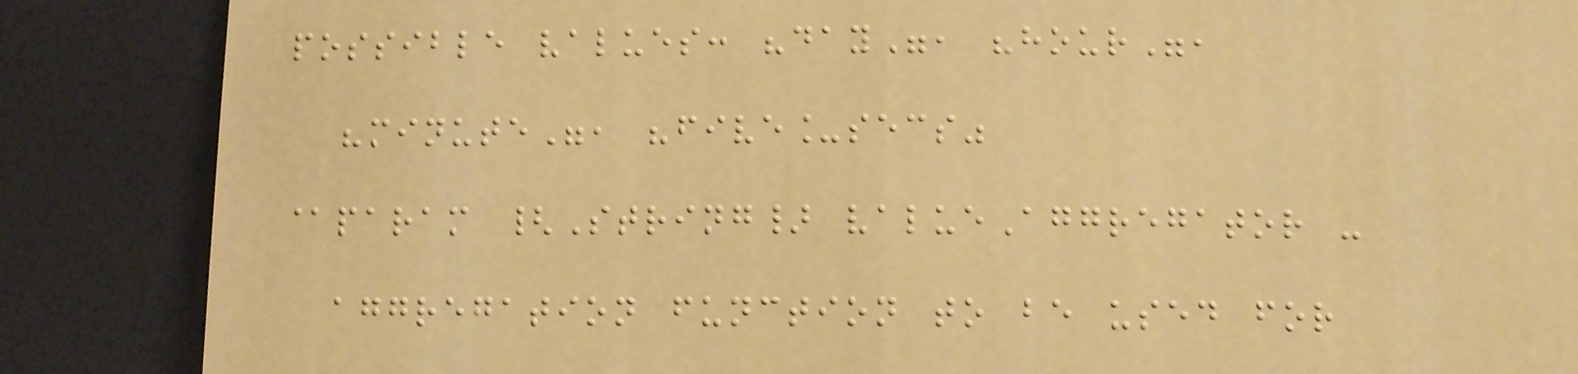possible values: "day", "hour",
"minute", "five_secs"
@param {String} valueAggregator -
aggregation function to be used for
